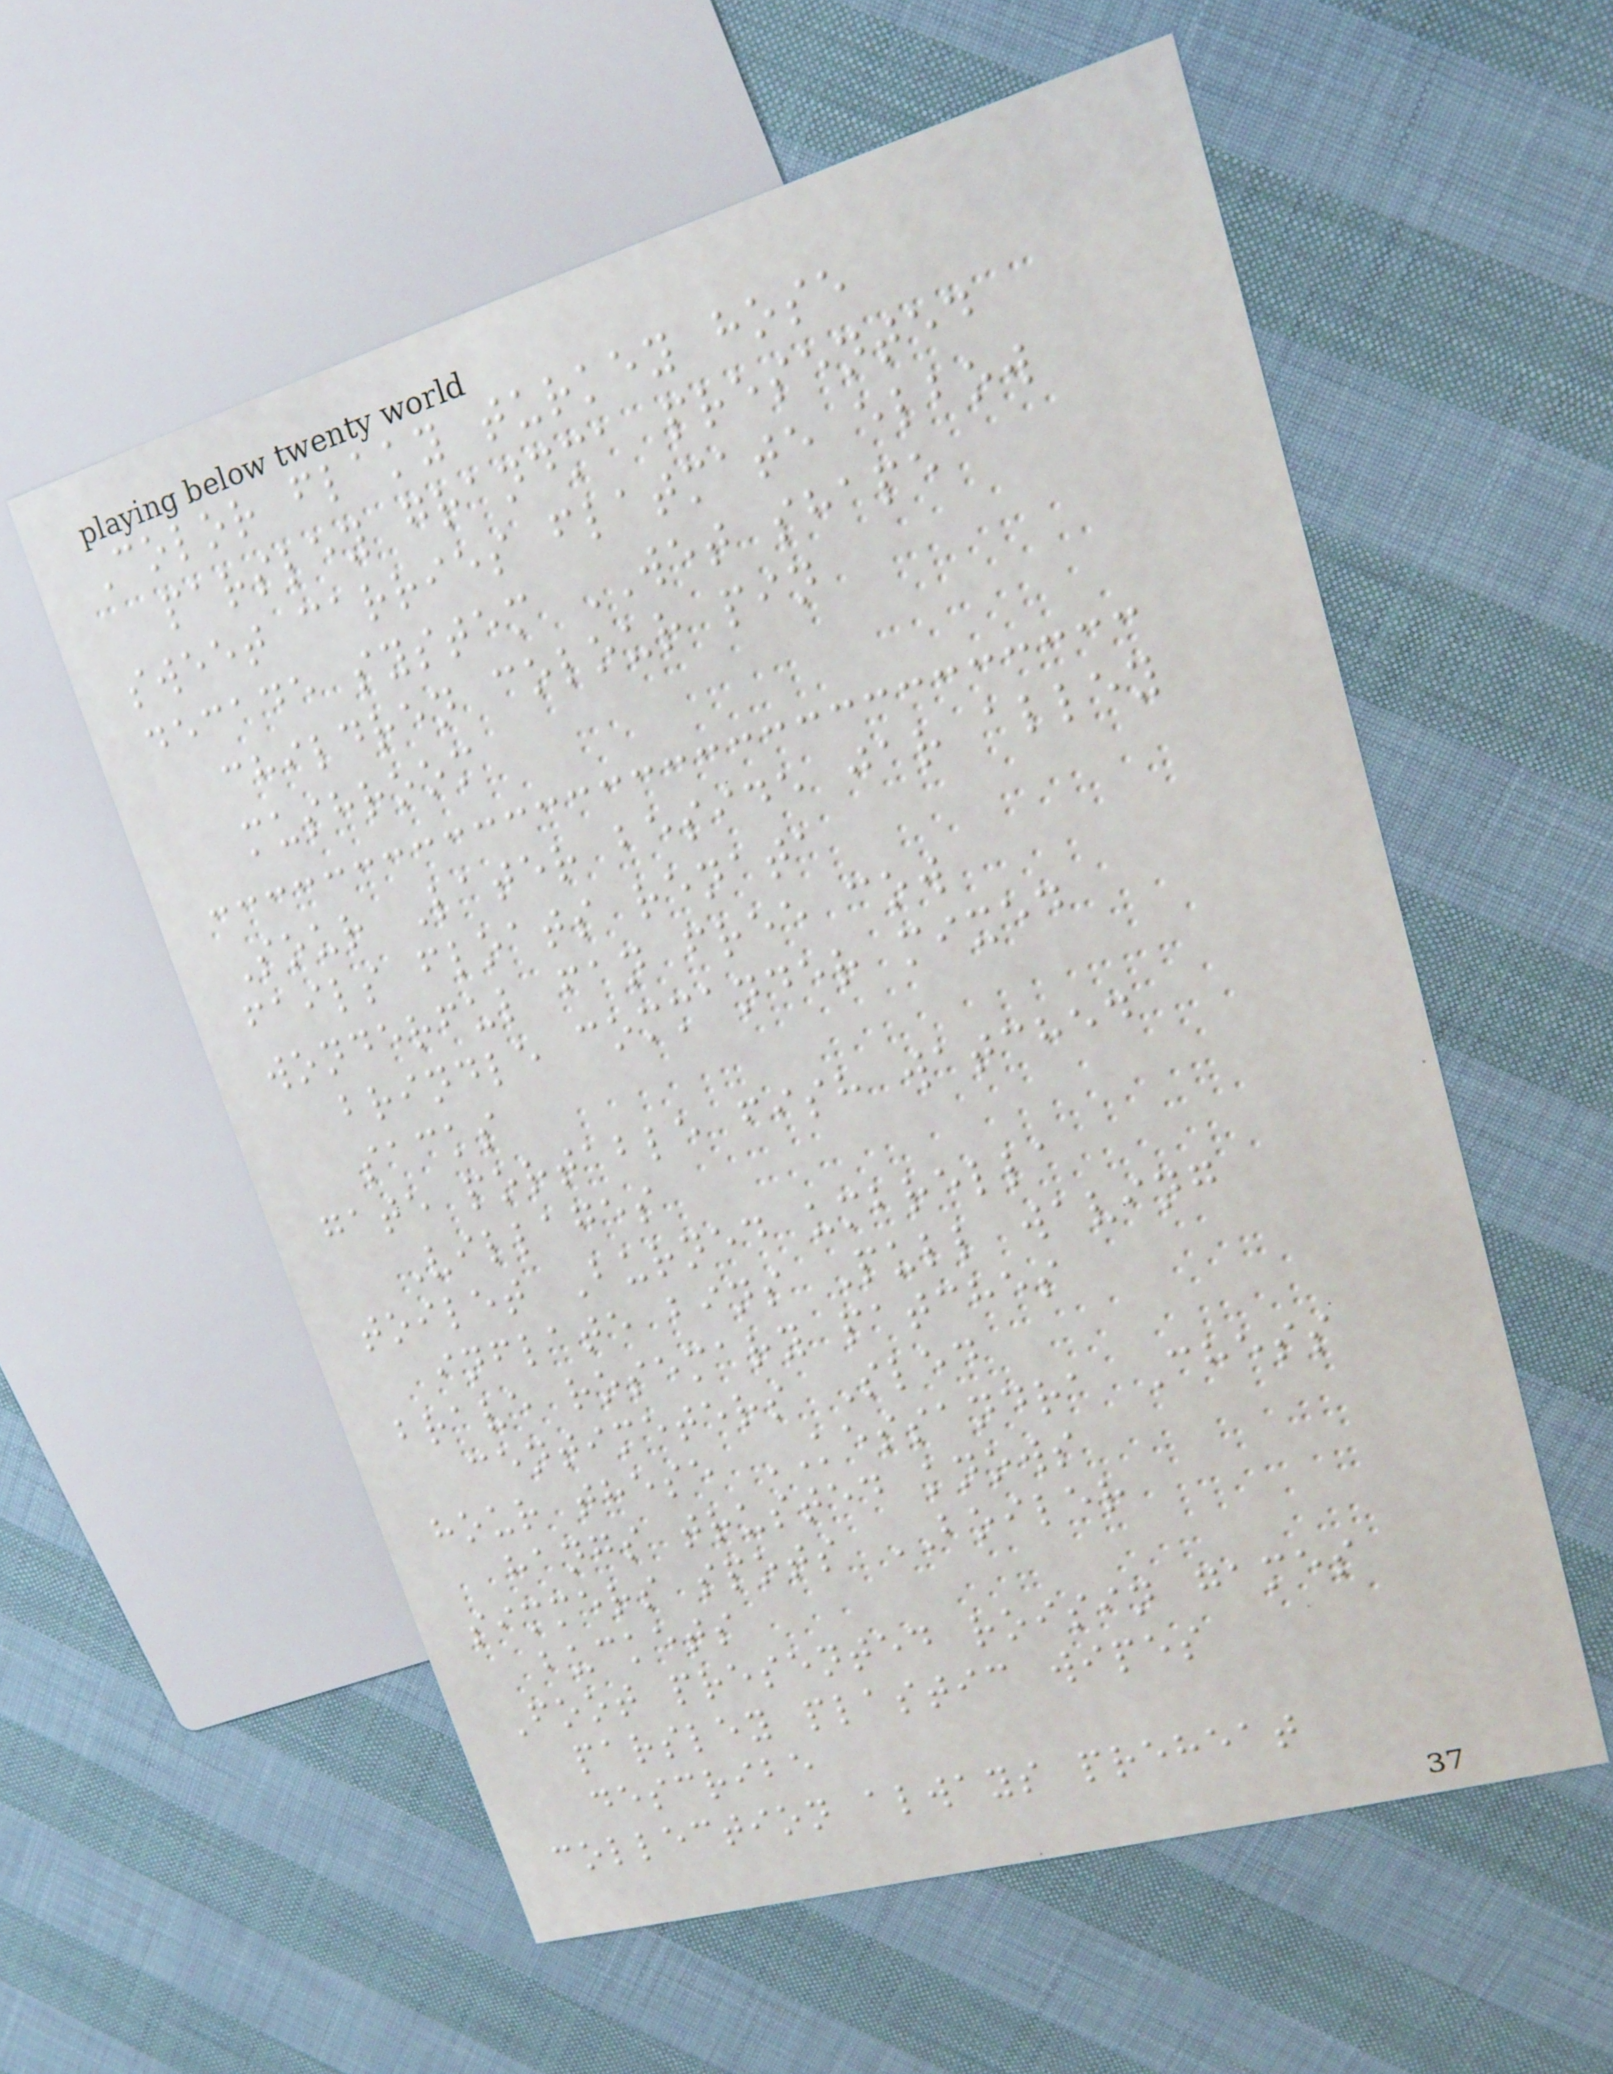Color flaky turkey hose
parsley grandma presented
sweet carries flatmate elbow
decade system WET shape
children colour pin
mushroom
Sour Later beside jar alley
fails floats renata
wonderful fan free cow
brindle commander mixed
sacks
gate portable fish watched
Villages
toilet Burned umbrella
inflate bins Pull waving
brave rosemary patches
centimeters Sled
hour these KESSANDRA Chess
hangs trusted knows
simmers spots BOILER
buckets
Foot presented roisin games
parsley plastic wipes
describe
collection always preheat
